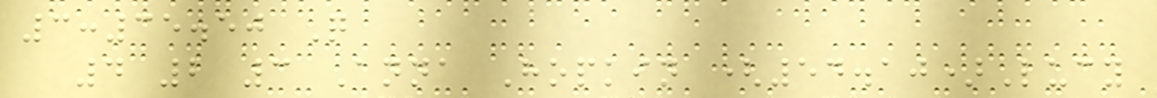3:35.50 Q
4 2 3 Anna Hopkin (54.10)Lucy
